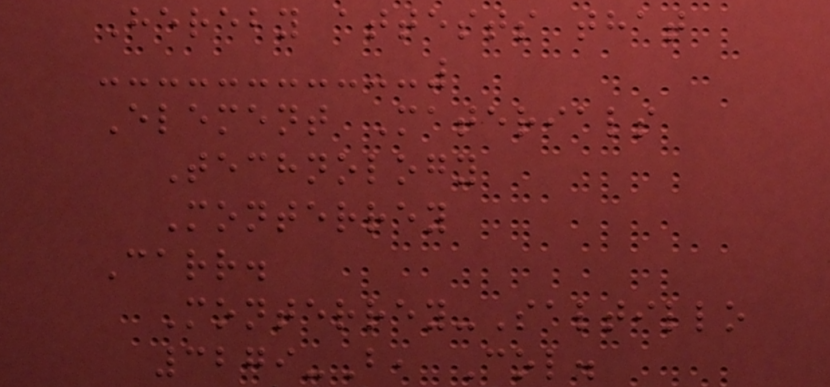Hereby attests that
Element Materials
Technology
Monterrey
Carr.
Monterrey-Saltillo
3279-B, Col.
